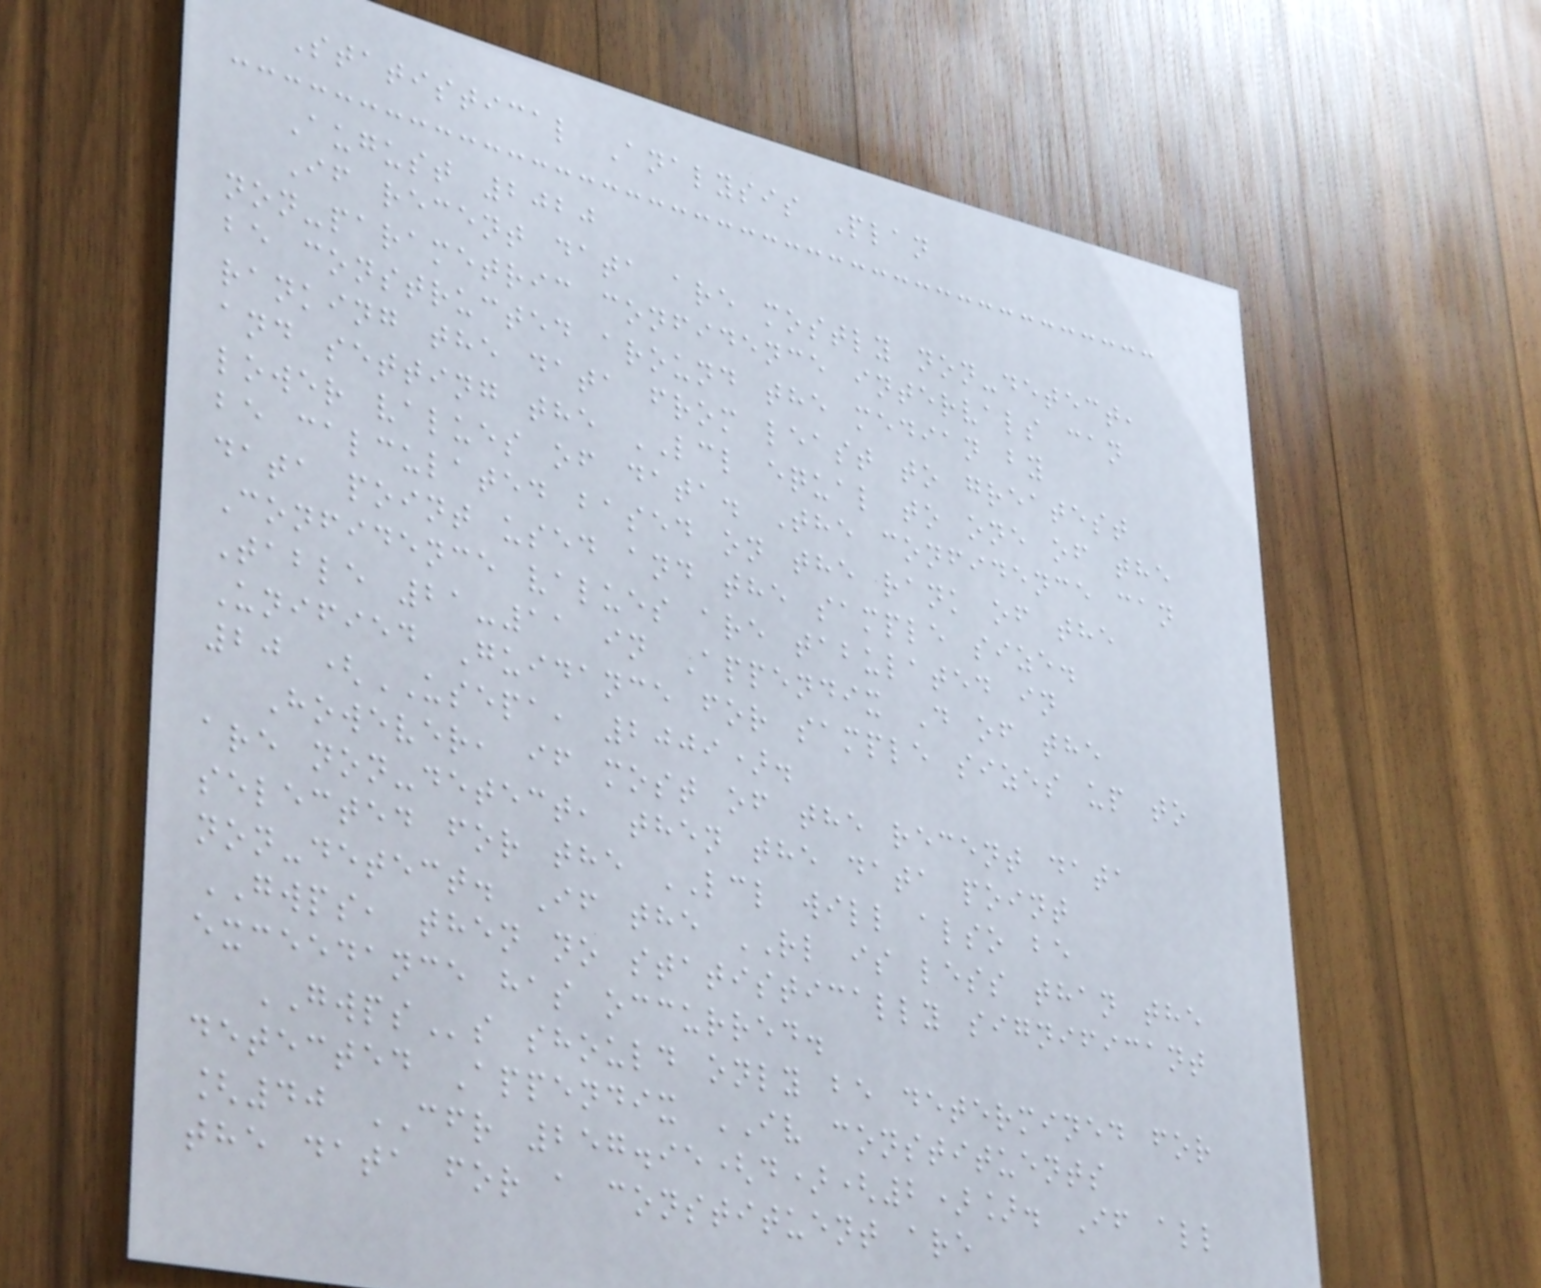Statistical Analysis Plan
August 2020
If recent data are mostly non-detect,
non-parametric confidence intervals can
be constructed around the median by
ranking the data from least to greatest
and setting the LCL equal to one of the
lower values of data. The confidence can
be calculated based on the rank of the
data point used and the sample size.
Confidence values are tabulated in
Table 21-11 in Appendix D of the
Unified Guidance for sample sizes up to
20 (USEPA, 2009).
However, if most of the recent data
are non-detect, then the data point
selected for the LCL will also be
non-detect. If the RL is less than the
GWPS, then no statistically significant
exceedance has occurred.
GWPSs should only be determined for
detected Appendix IV constituents
[40 CFR 257.95(d)(2)]. If all
the data for a constituent are
